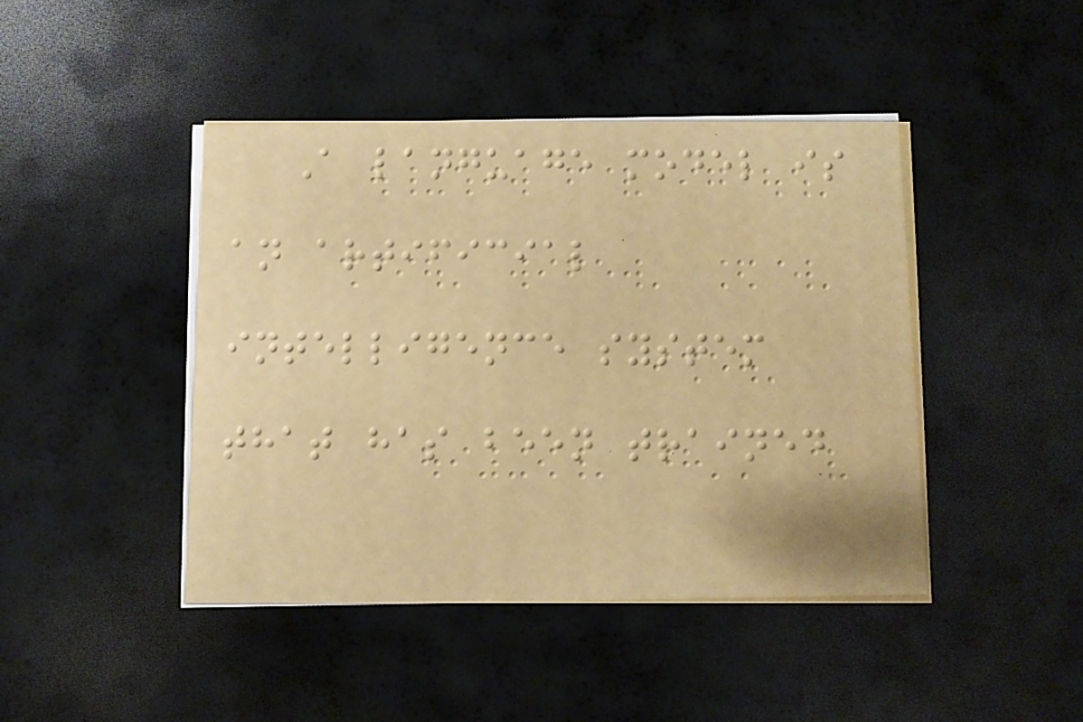A language model is
an artificial
intelligence system
that has been trained
